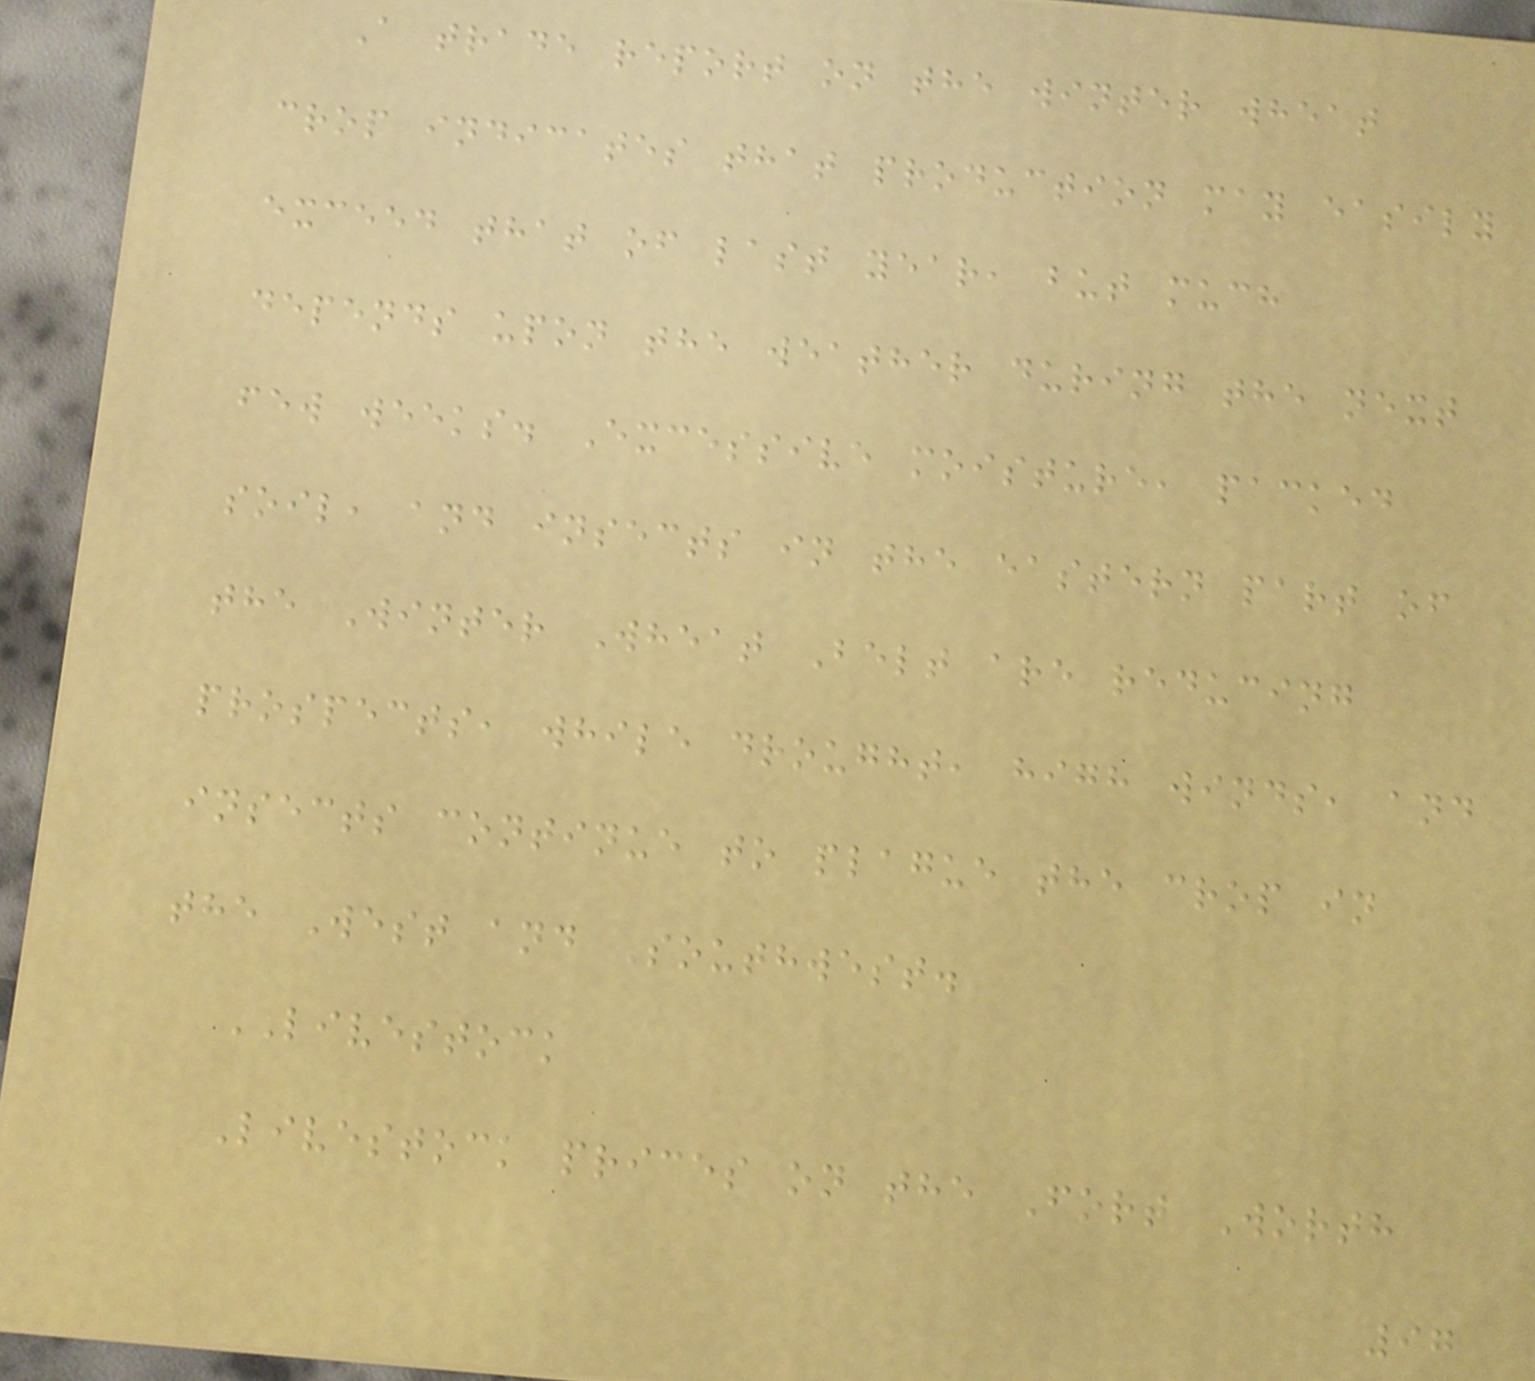A trade report on the winter wheat
crop indicates that production may easily
exceed that of last year, but much
depends upon the weather during the next
few weeks. Excessive moisture, packed
soil, and insects in the eastern part of
the Winter Wheat Belt are reducing
prospects, while drought, high winds, and
insects continue to plague the crop in
the West and Southwest.
LIVESTOCK
Livestock prices on the Fort Worth
97
